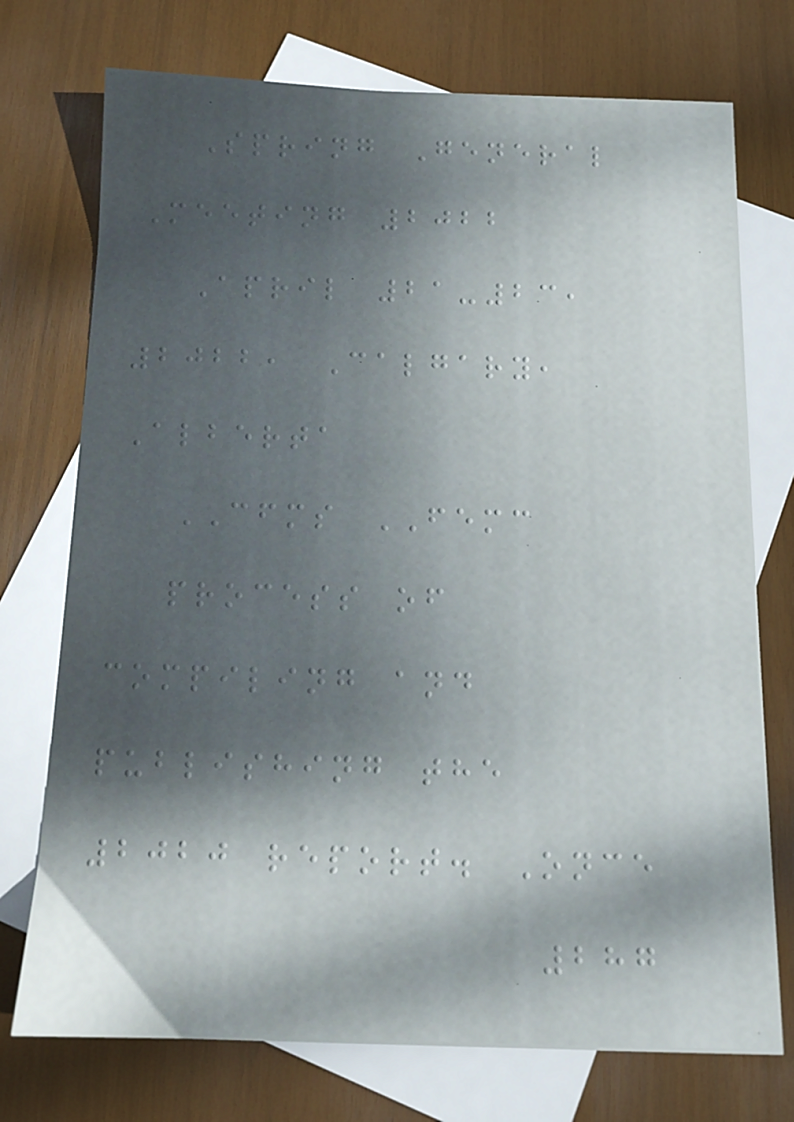Spring General
Meeting 2022
April 21-23,
2022, Calgary,
Alberta
CFMS FEMC
process of
compiling and
publishing the
2020 report. Once
287
